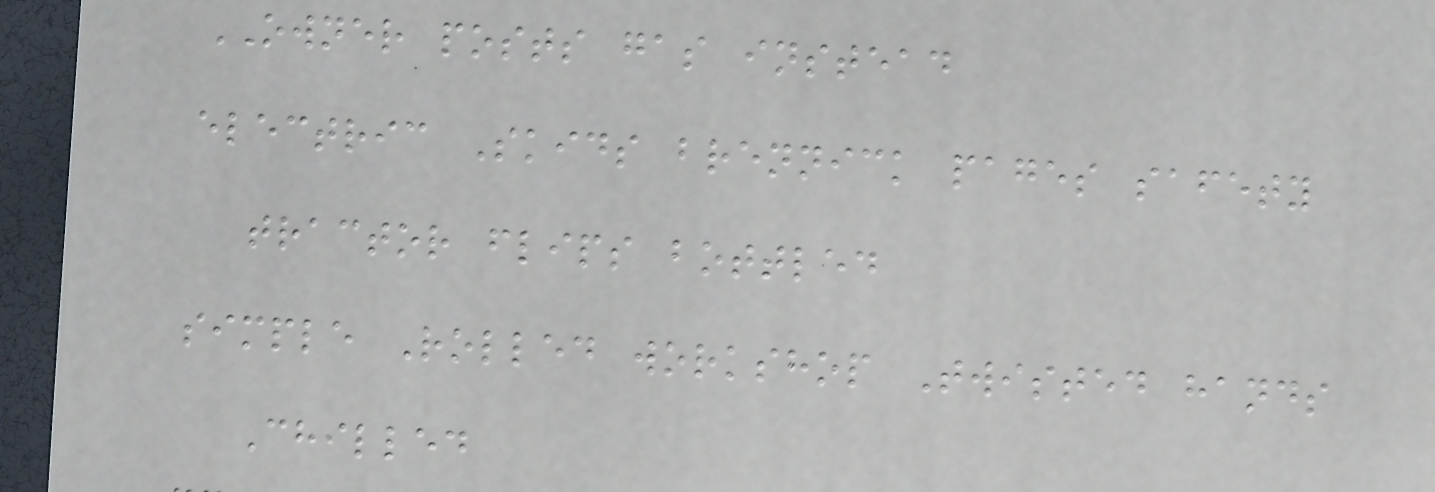OWNER posts gas instead
electric Skids brennick pages safety
tractor flips bottled
simple Rolled workshop Twisted hands
Chilled
